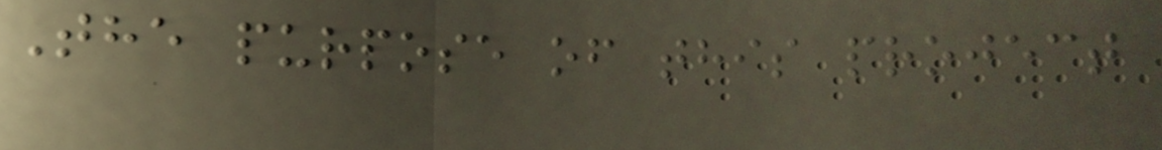The purpose of this project
